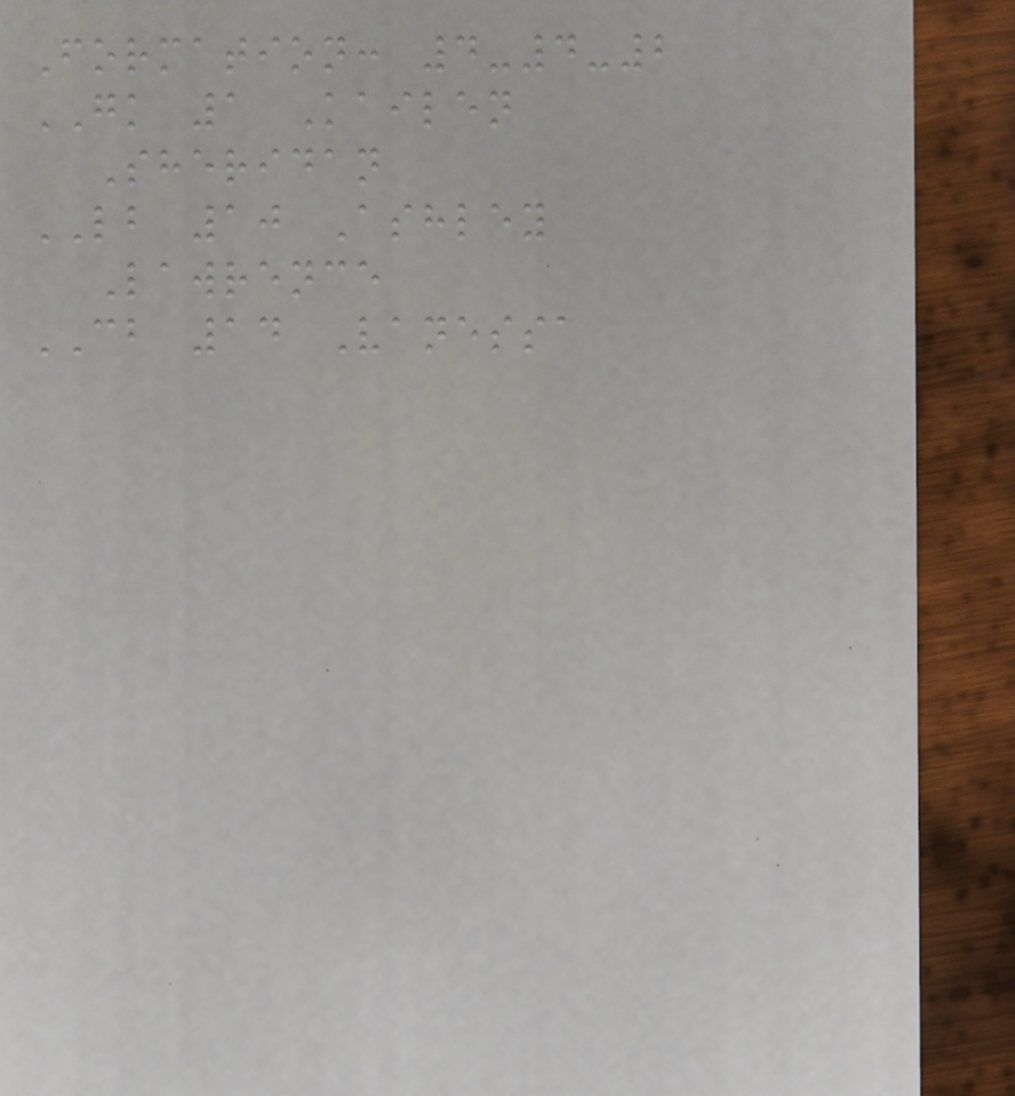Formation: 4-4-2
GK 1 Kailen
Sheridan
LB 10 Ashley
Lawrence
CB 14 Vanessa
